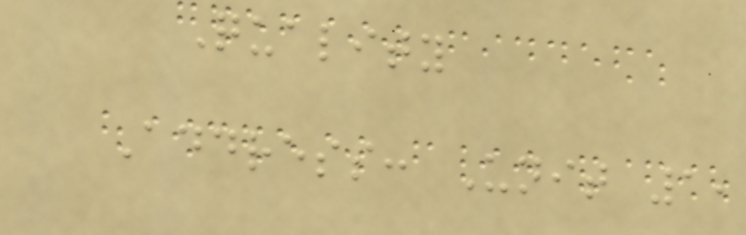Quality
Address: Unit 1,
